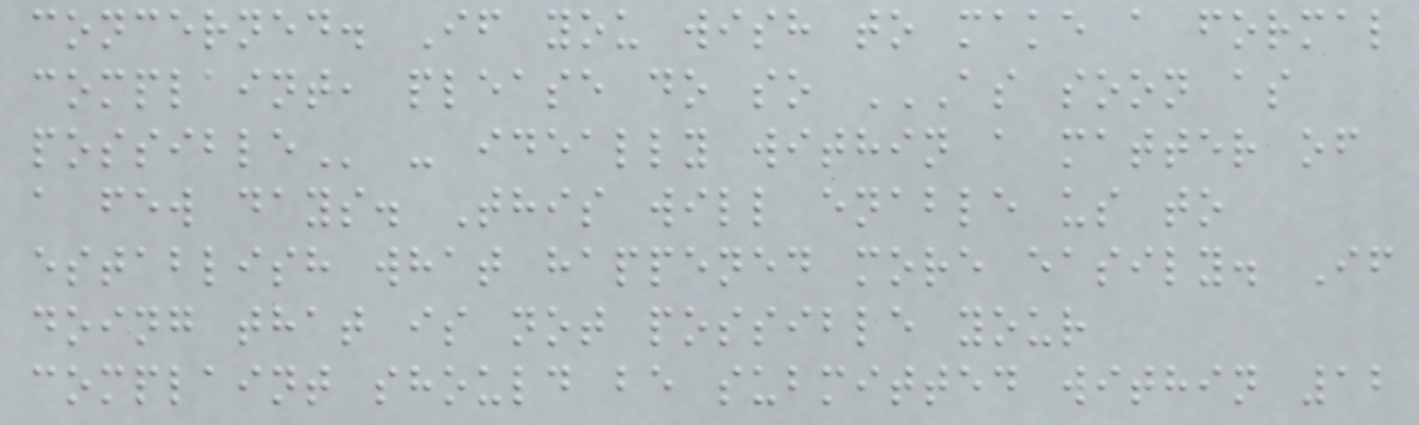concerned. If you wish to make a formal
complaint, please do so AS SOON AS
POSSIBLE - ideally within a matter of
a few days. This will enable us to
establish what happened more easily. If
doing that is not possible your
complaint should be submitted within 12
